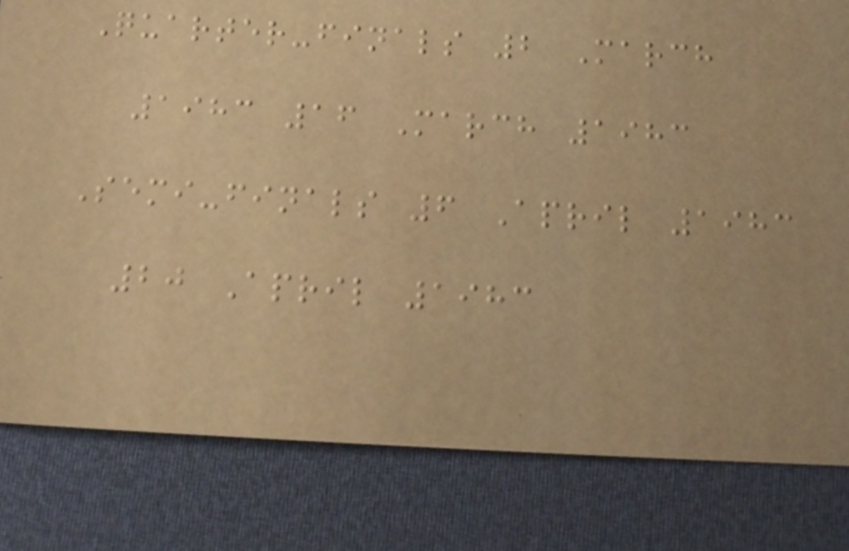Quarter-finals 2 March
1983 16 March 1983
Semi-finals 6 April 1983
20 April 1983
